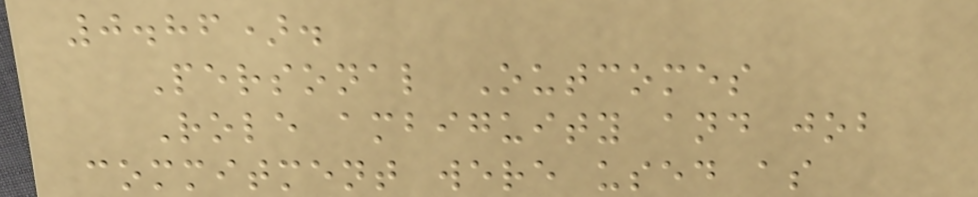0.86).
Personal Outcomes
Role ambiguity and job
commitment were used as
